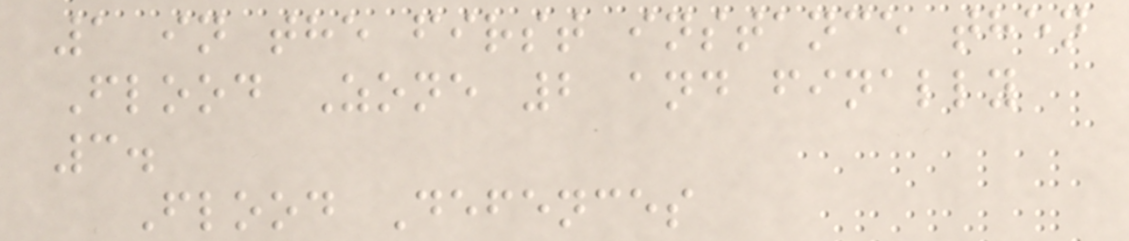1 in the first instance then
Flood Zone 2 and finally
3.
Flood Defences
